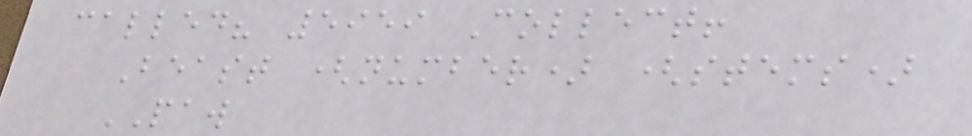called? 5959 Collect!
Beast (number) (stems)
PAW
